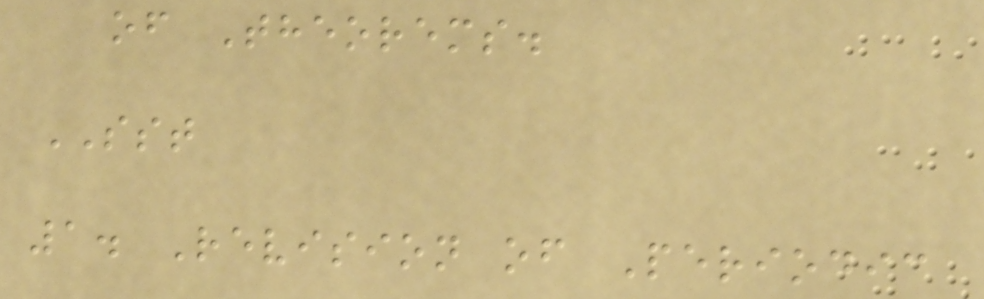of Theorems.
SST
1. Revision of Periodic
